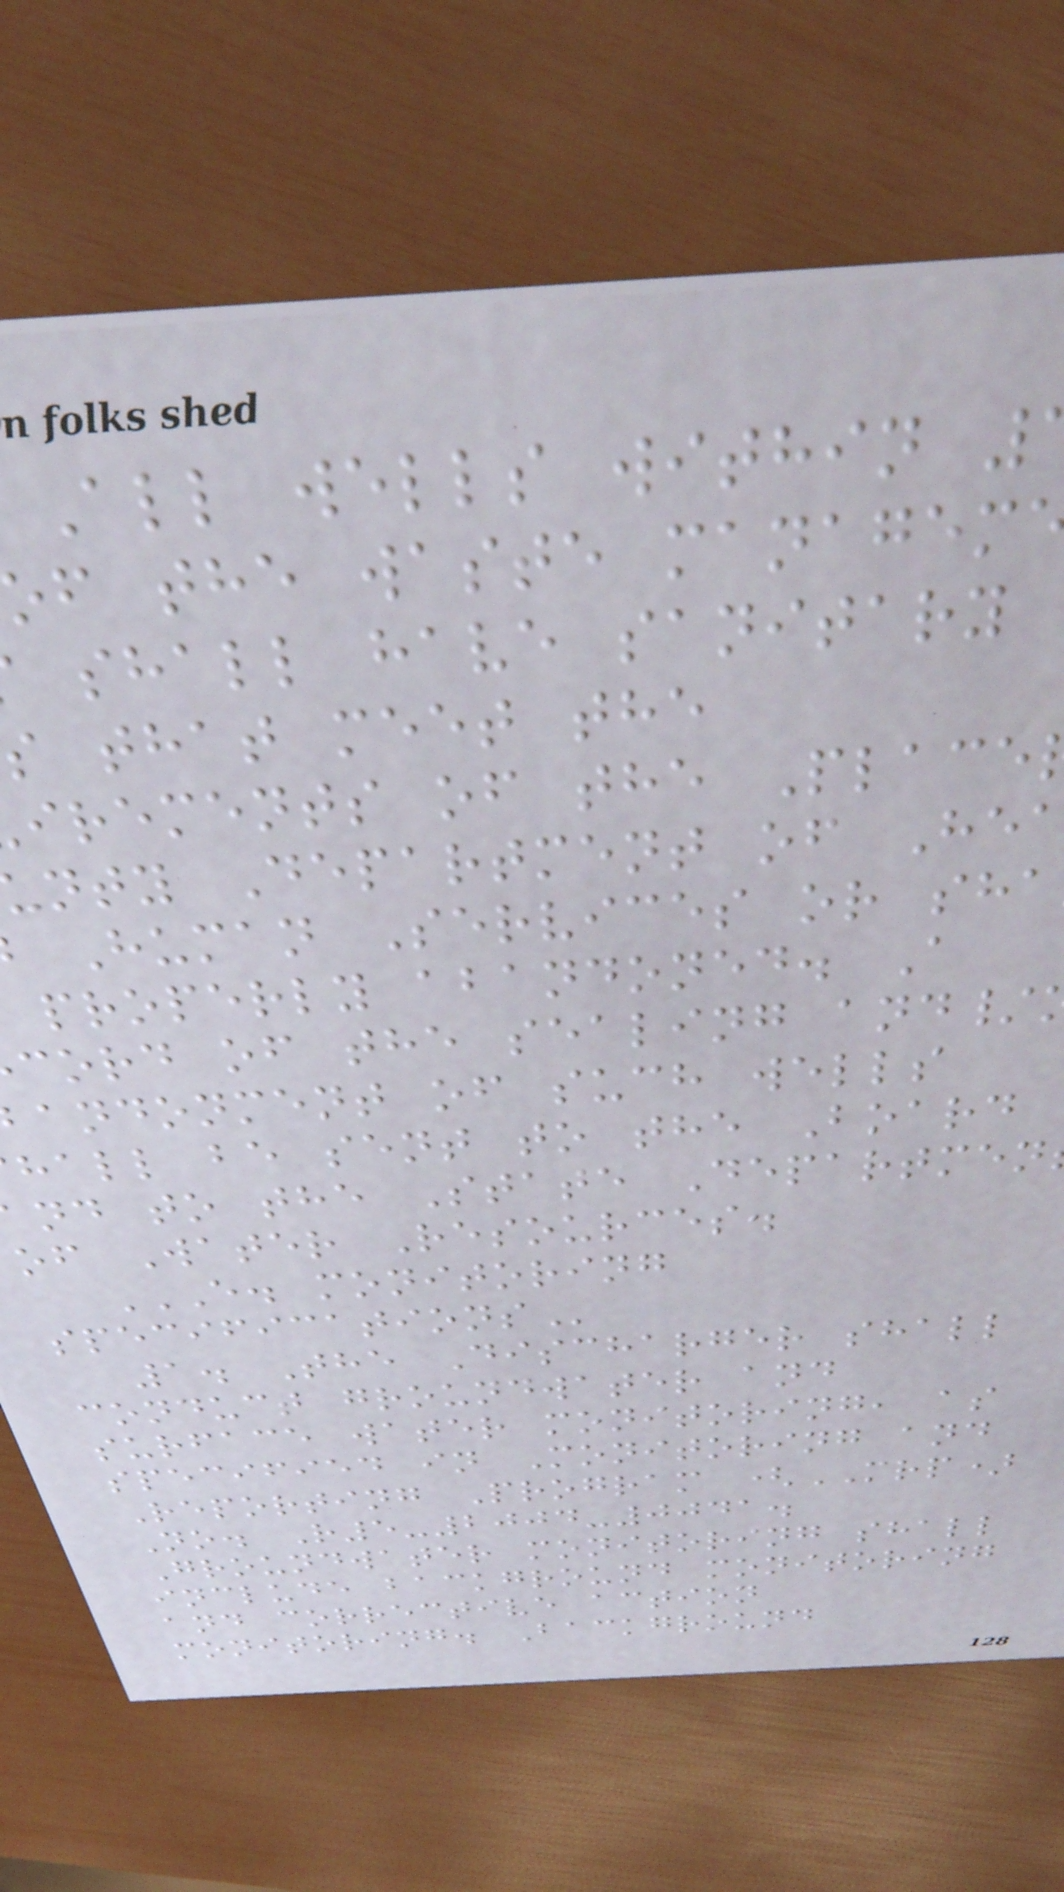All wells within
f the waste managem
shall have sanitary
that meet the
irements of the Place
nty Department of He
Human Services or sha
properly abandoned. A
cord of the sealing and/
andonment of such wells
hall be sent to the Board
nd to the State Departmen
of Water Resources.
E. MONITORING
1. The Discharger shall
conduct groundwater and
surface water monitoring, as
specified in Monitoring and
Reporting Program (MRP)
No. R5-2004-0041.
Groundwater monitoring shall
include background monitoring
and corrective action
monitoring. Background
